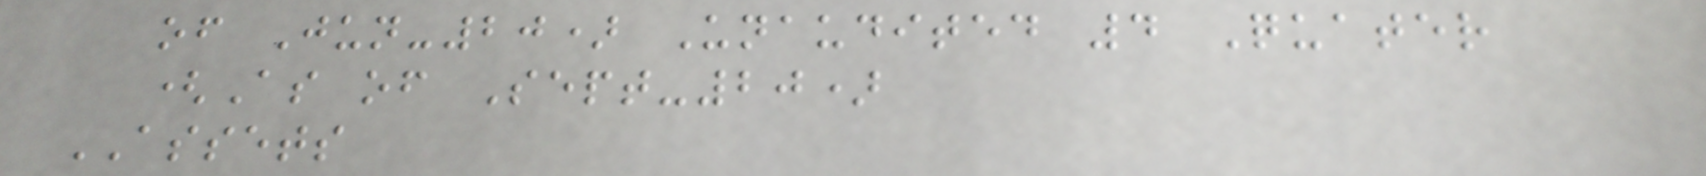of Jun-20) Unaudited 4 Quater
(As of Sept-20)
ASSETS
